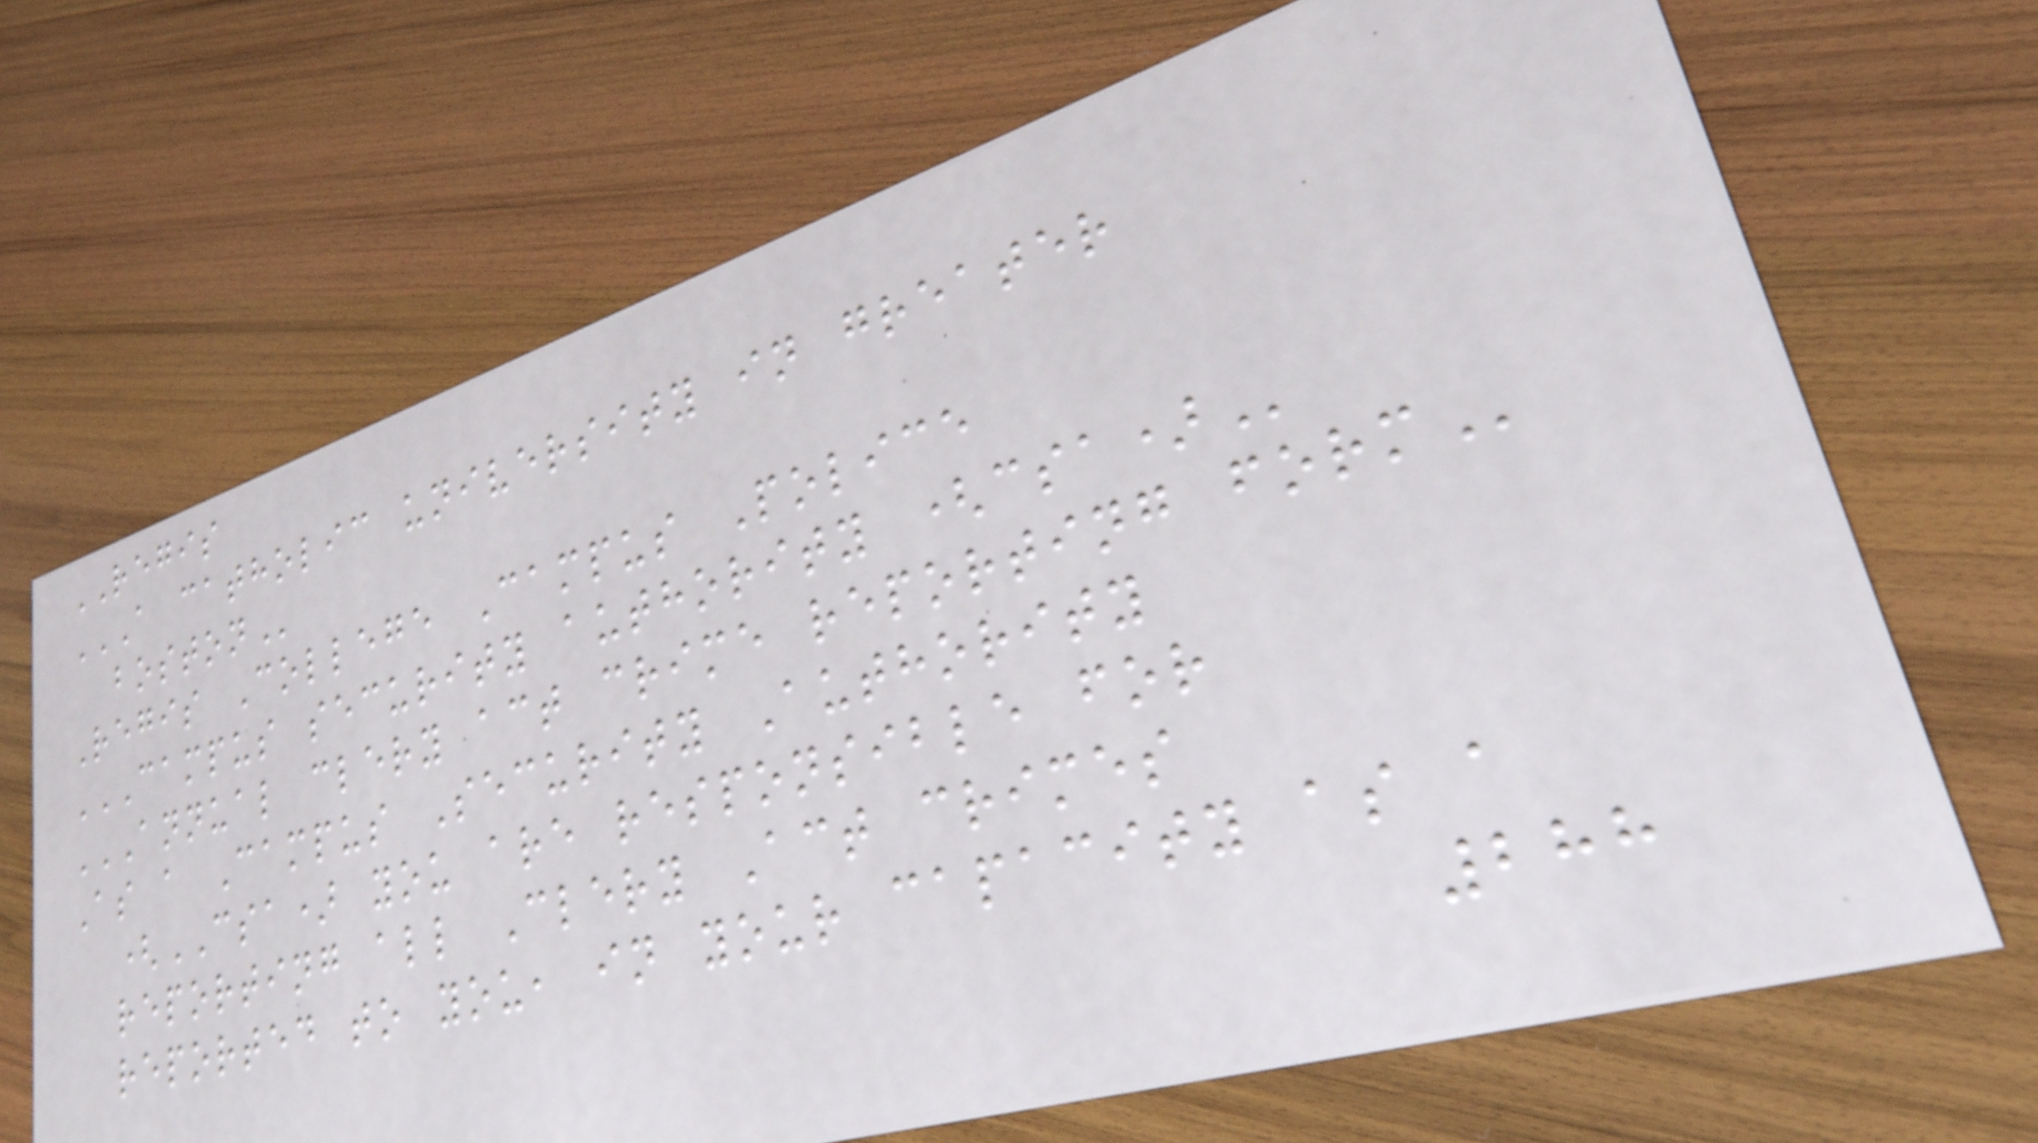REGIS
A CATHOLIC UNIVERSITY IN GREATER
BOSTON
Regis College Campus Police
CAMPUS SECURITY AUTHORITY (CSA)
ANNUAL CLERY ACT CRIME REPORTING FORM
As a Campus Security Authority
(CSA) you are responsible for
reporting all Clery Act crimes
reported to you, in your capacity as a
288
